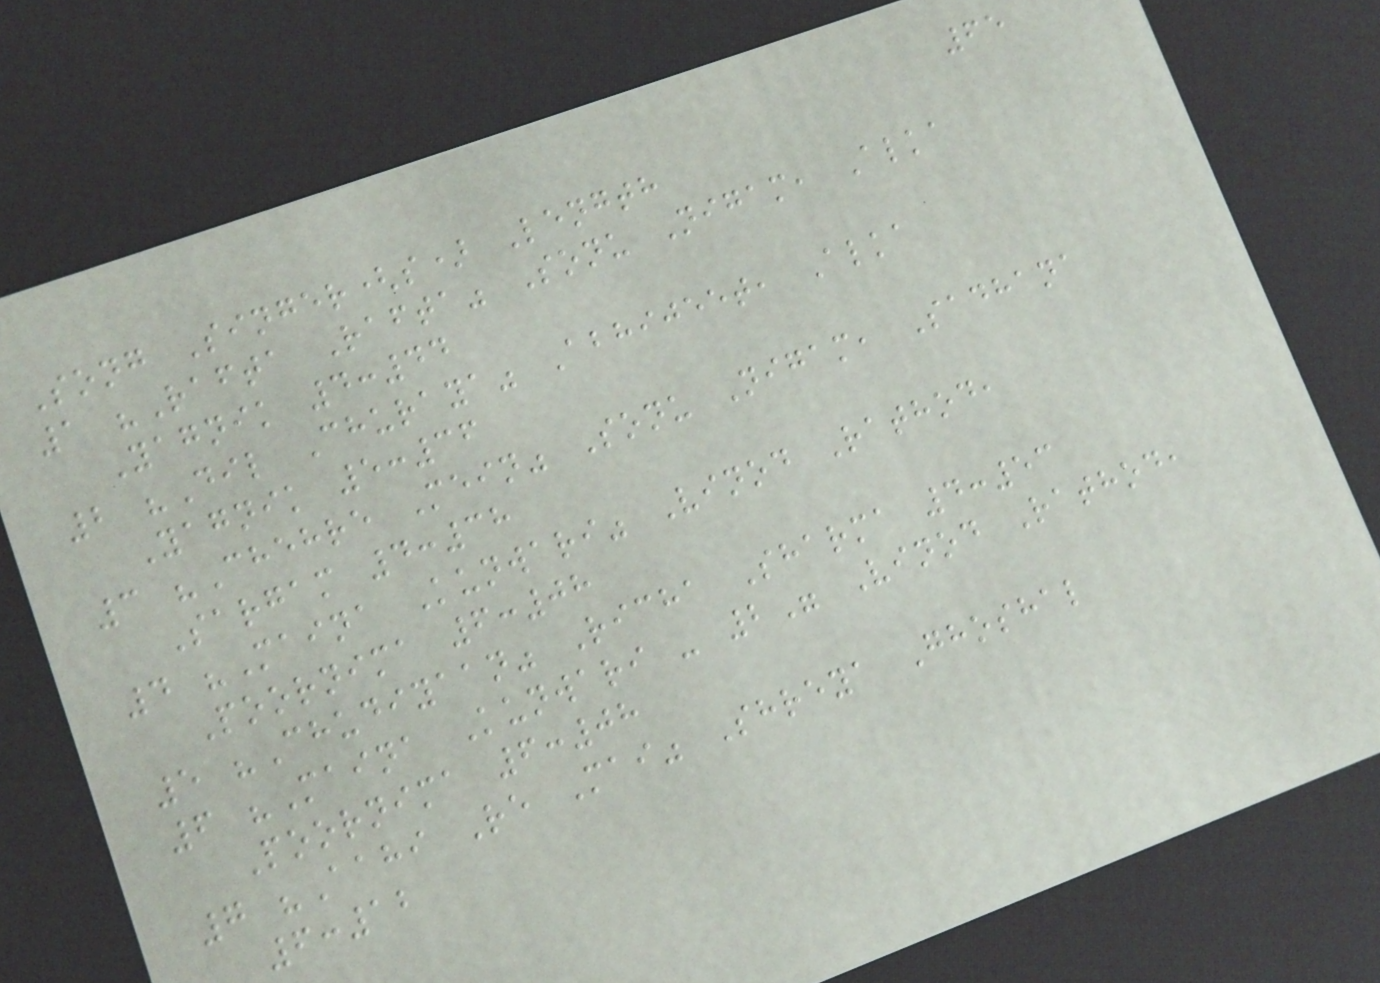65
Song Singer(s) Length
1 "Rafta Rafta" Sonu Nigam, Alka
Yagnik 4:44
2 "Dil Churaya" Abhijeet, Alka
Yagnik 5:36
3 "Chehre Mein" Sonu Nigam, Sadhana
Sargam 4:38
4 "Maina Kunwari" Vinod Rathod,
Poornima 6:08
5 "Chudiyaan" Richa Sharma 4:53
6 "Maina Kunwari - 2" Vinod Rathod,
Poornima 6:08
7 "Aahi Re Mai" Shreya Ghoshal
6:12
